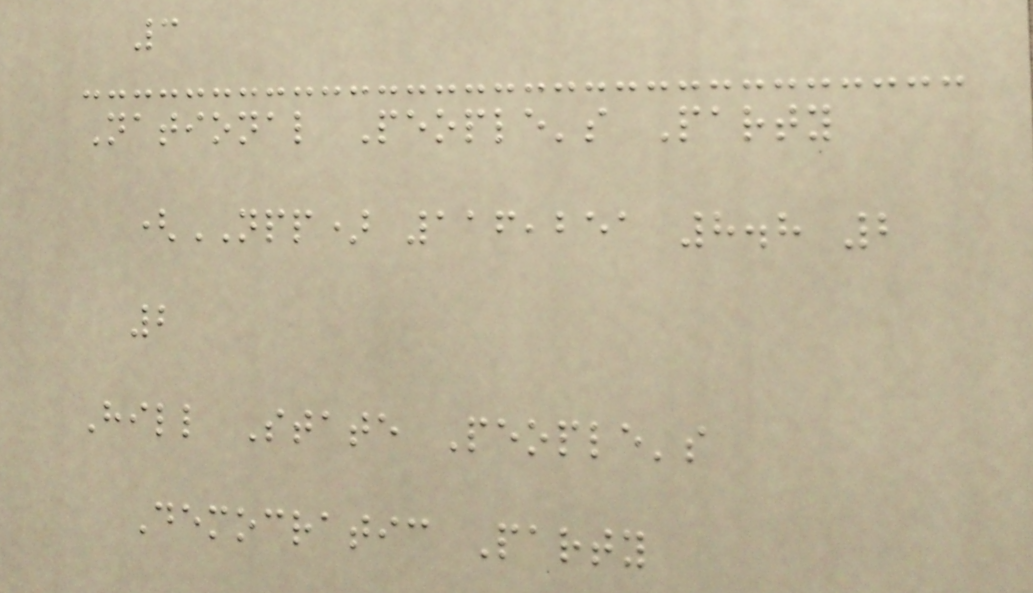3
National People's Party
(NPP) 116,251 8.8 2
2
Hill State People's
Democratic Party
